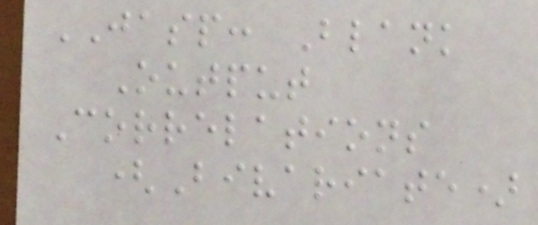JASP: Blank
Output
Correlations
(Bivariate)
